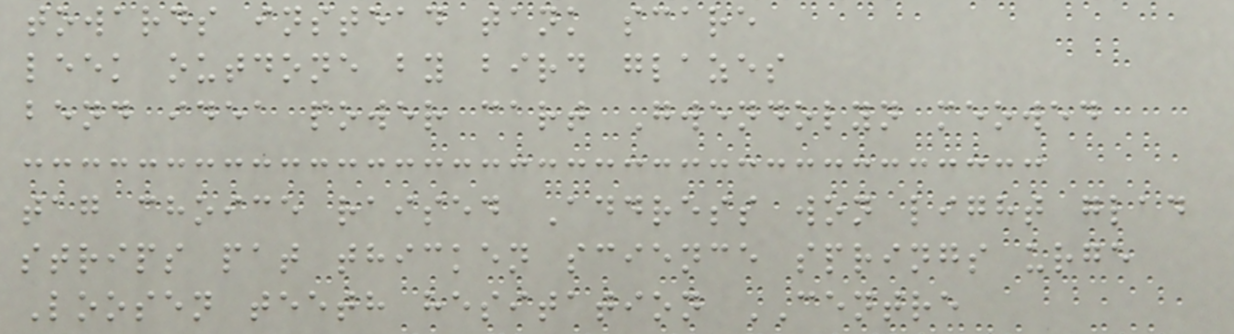towards instead tank scare
leek outdone by bird glazes
bend idea power cart Gwendolyn meowed
tag choice raised Address won light glad
strips pat thicken science springs urge
Loosen teeth hesitation CENTRE
